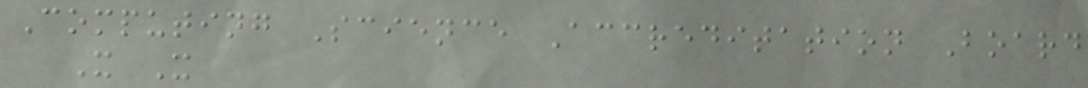Computing Science Accreditation Board
X X
